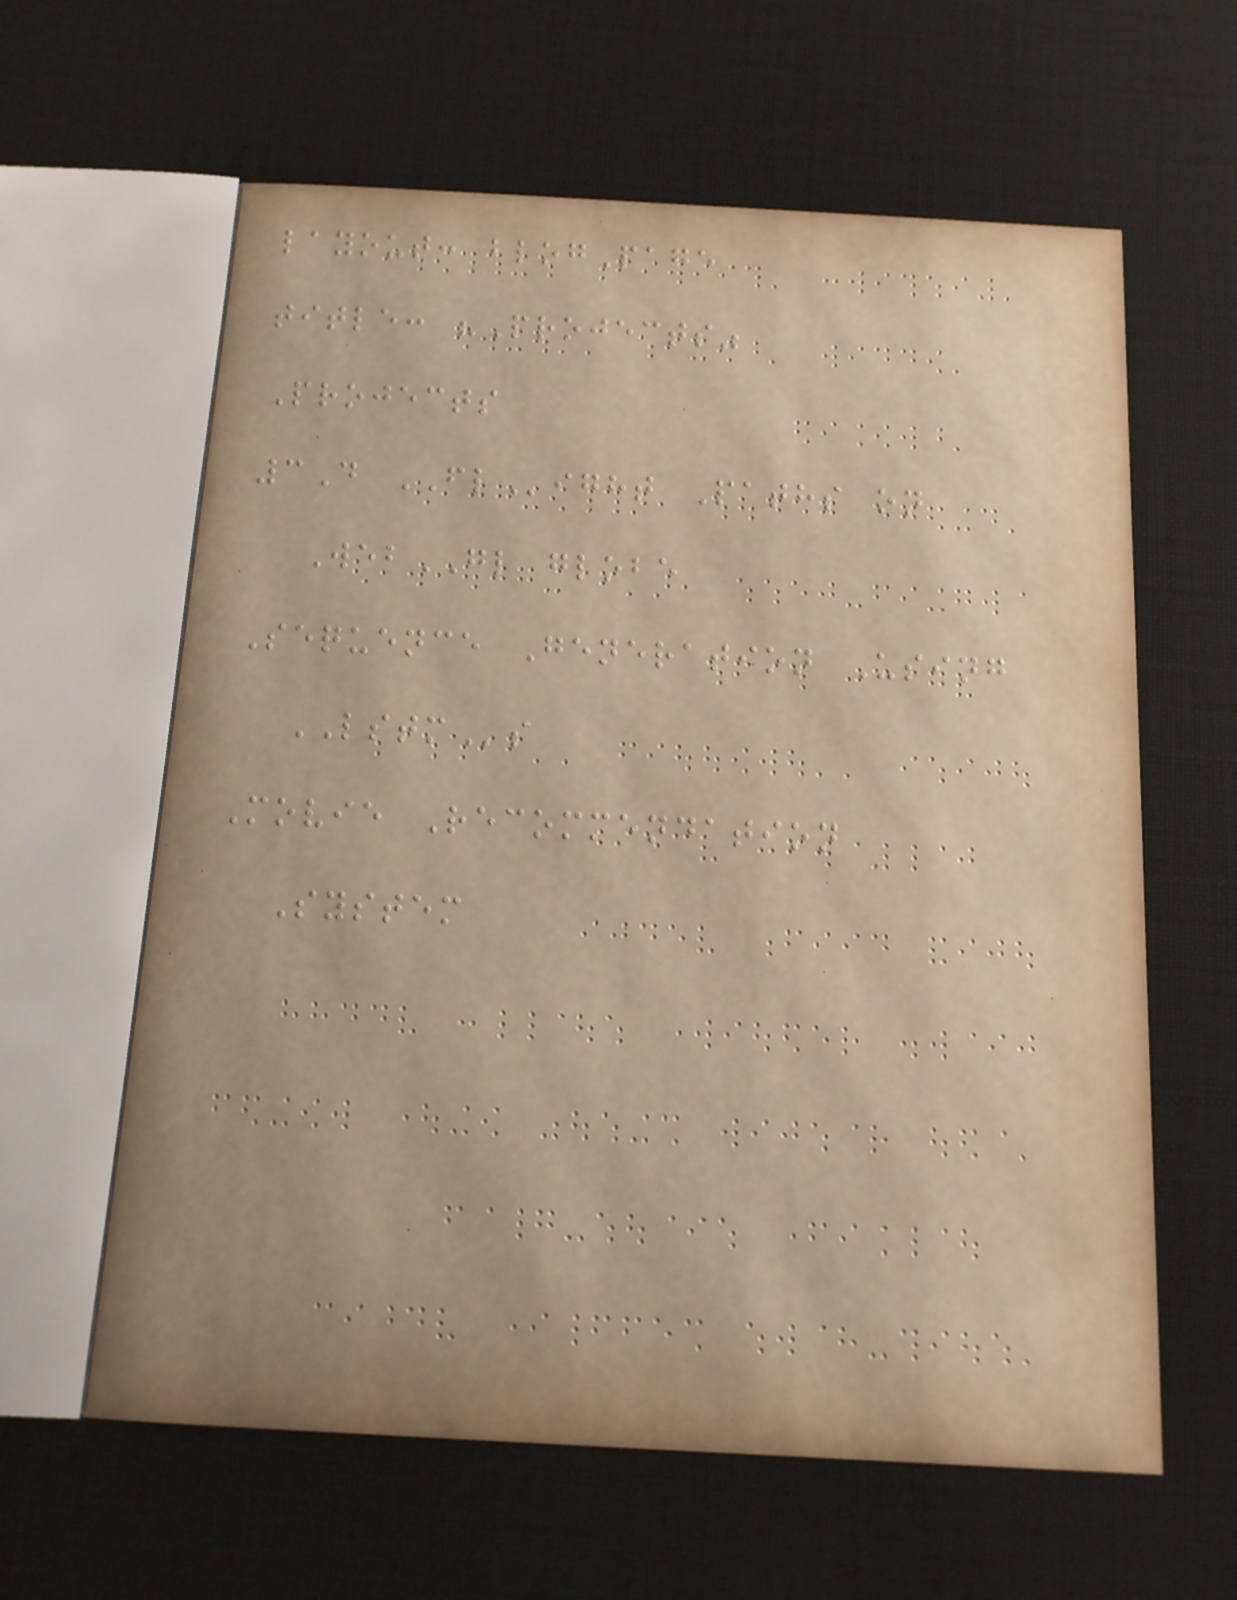layout: blogPage
title: "Projects"
Projects
3D FLight Paths on
WebGL globe
Sequence Generation Using
LSTMs
Movie Recommendation
System
